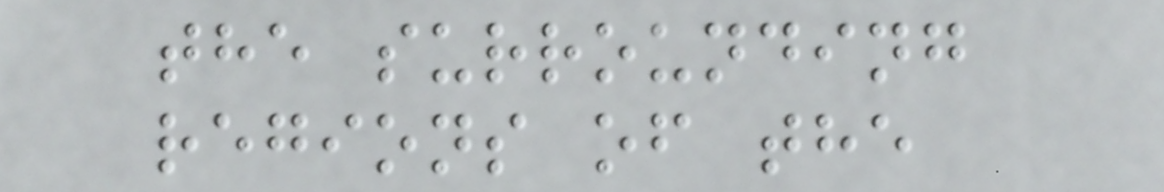the surrounding
regions of the
